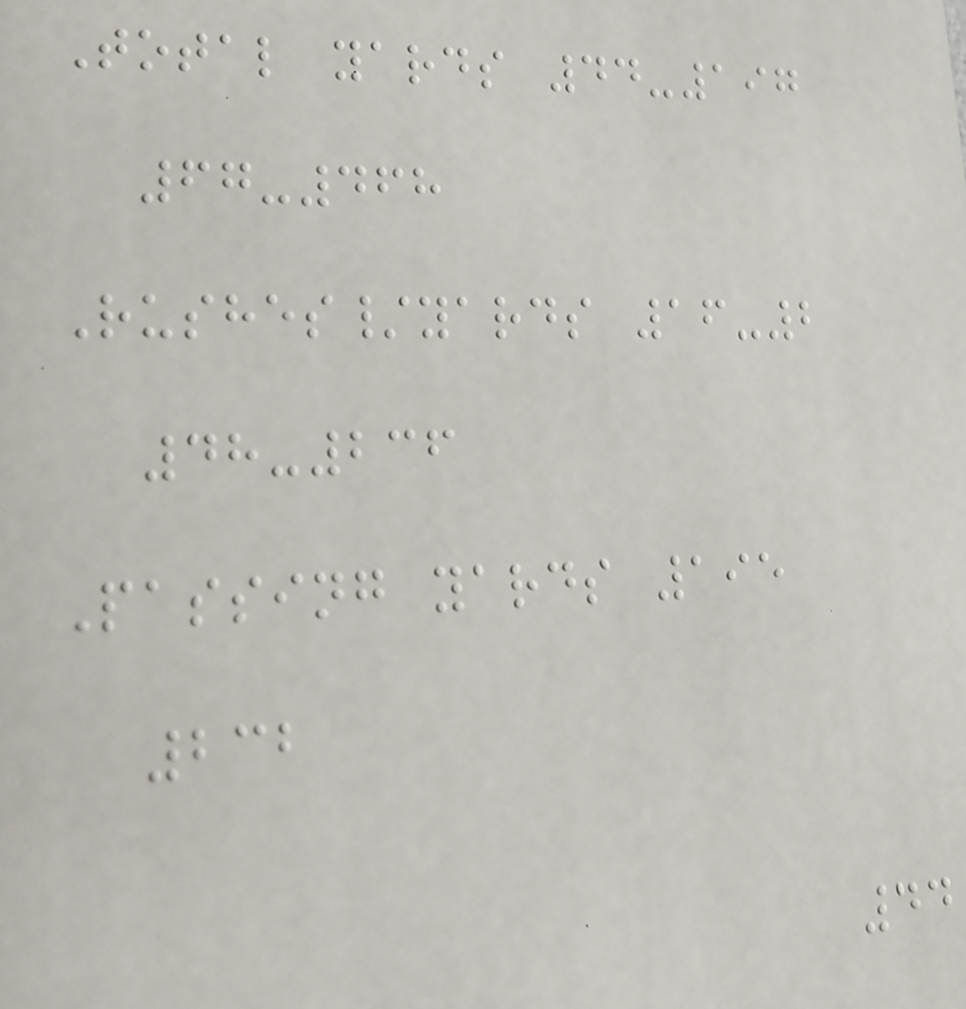Total yards 44-197
67-468
Rushes/yards 16-2
48-236
Passing yards 195
232
44
